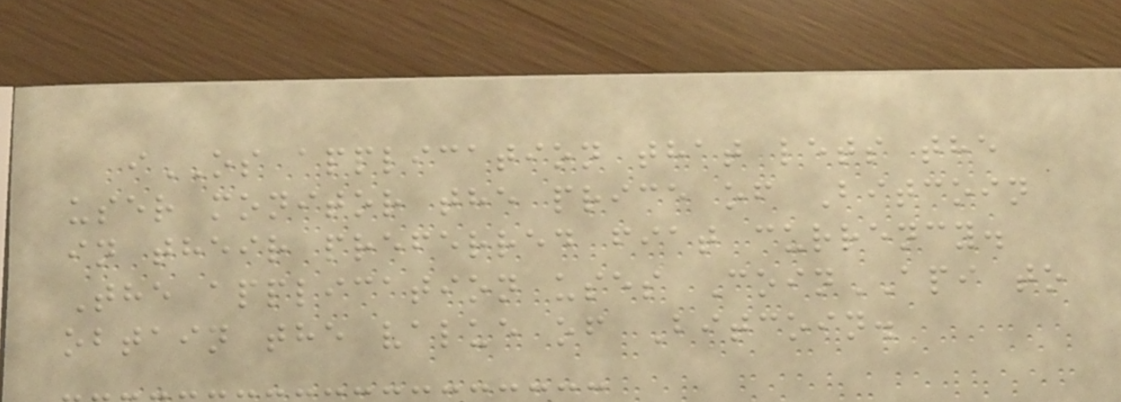iOS application that lets the
user monitor the price of Bitcoin
in their preferred fiat currency.
The application uses CoinAPI to
obtain the value of Bitcoin.
